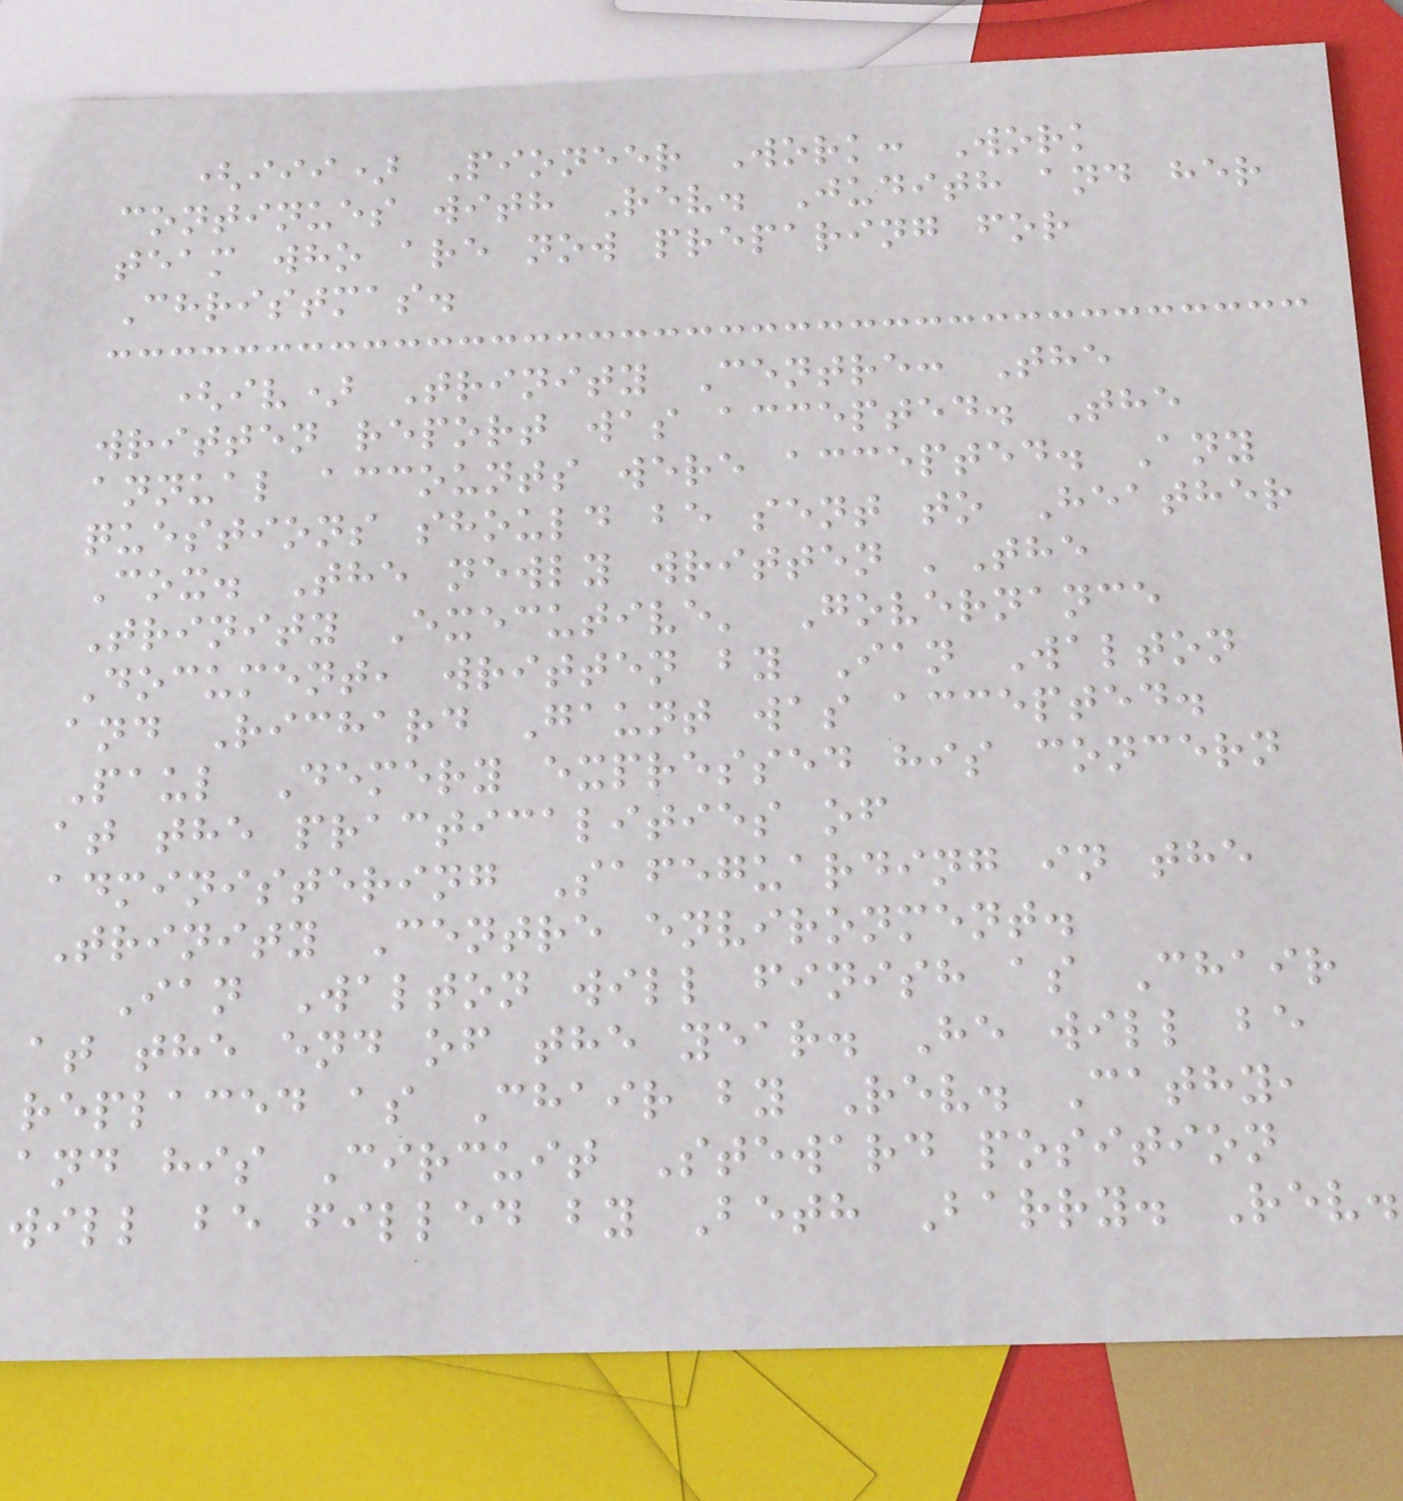(iii) Pioneer Work: Work
continues with Rev. Judith and her
team who are now preparing for
Christmas.
(iv) Trinity Centre: The
written report was accepted. The
annual accounts were accepted. Any
questions should be sent to Heather
Cox. The newly written 'The
Trinity Executive' Governance
Document, written by Ian Walton
and Richard Gaunt was accepted.
Paul Demery expressed his concern
at the practicalities of
administering Safeguarding in the
Trinity Centre environment.
Ian Walton will finish as Chair
at the end of the year. He will be
replaced as Chair by Rev. Cathy,
and his Circuit Steward position
will be filled by Beth Barry. Rev.
